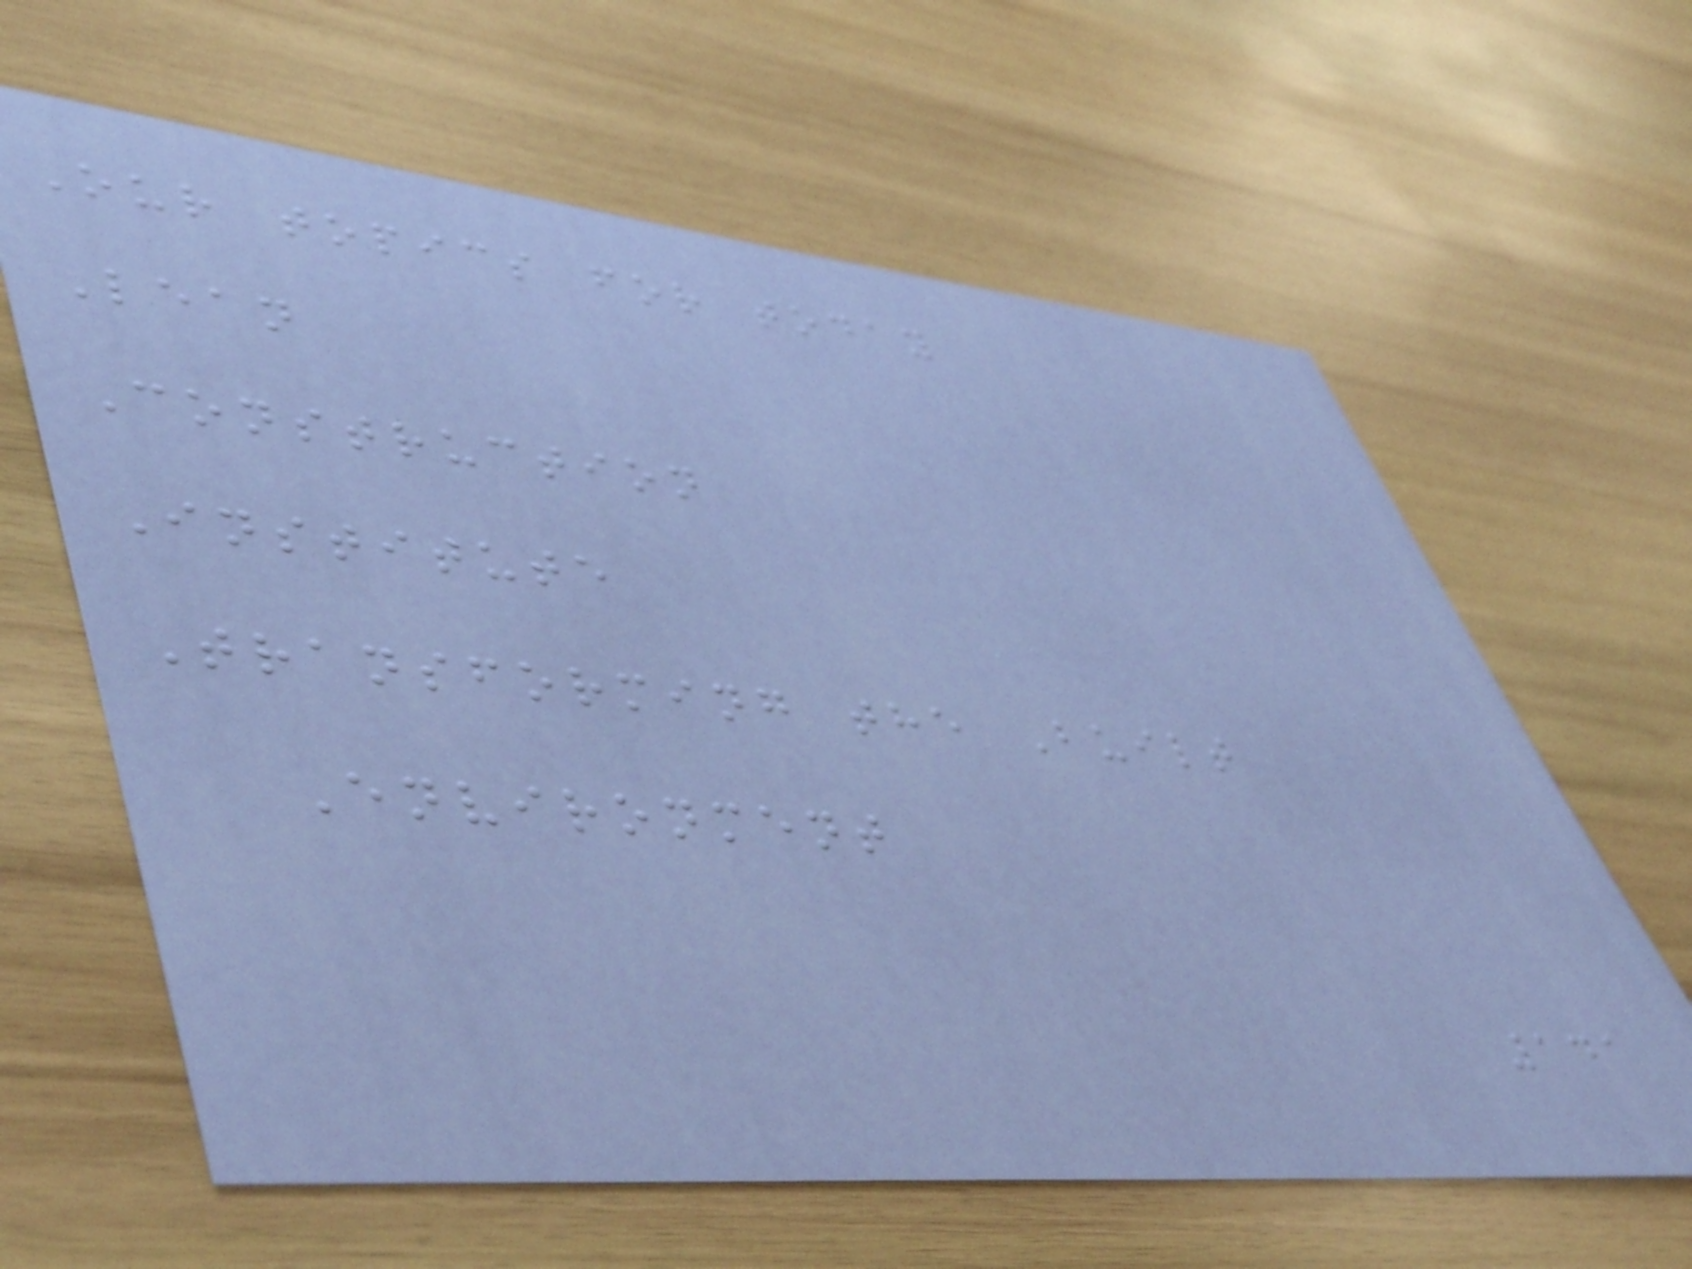Our topics for today
Lean
Construction
Institute
Transforming the Built
Environment
141
